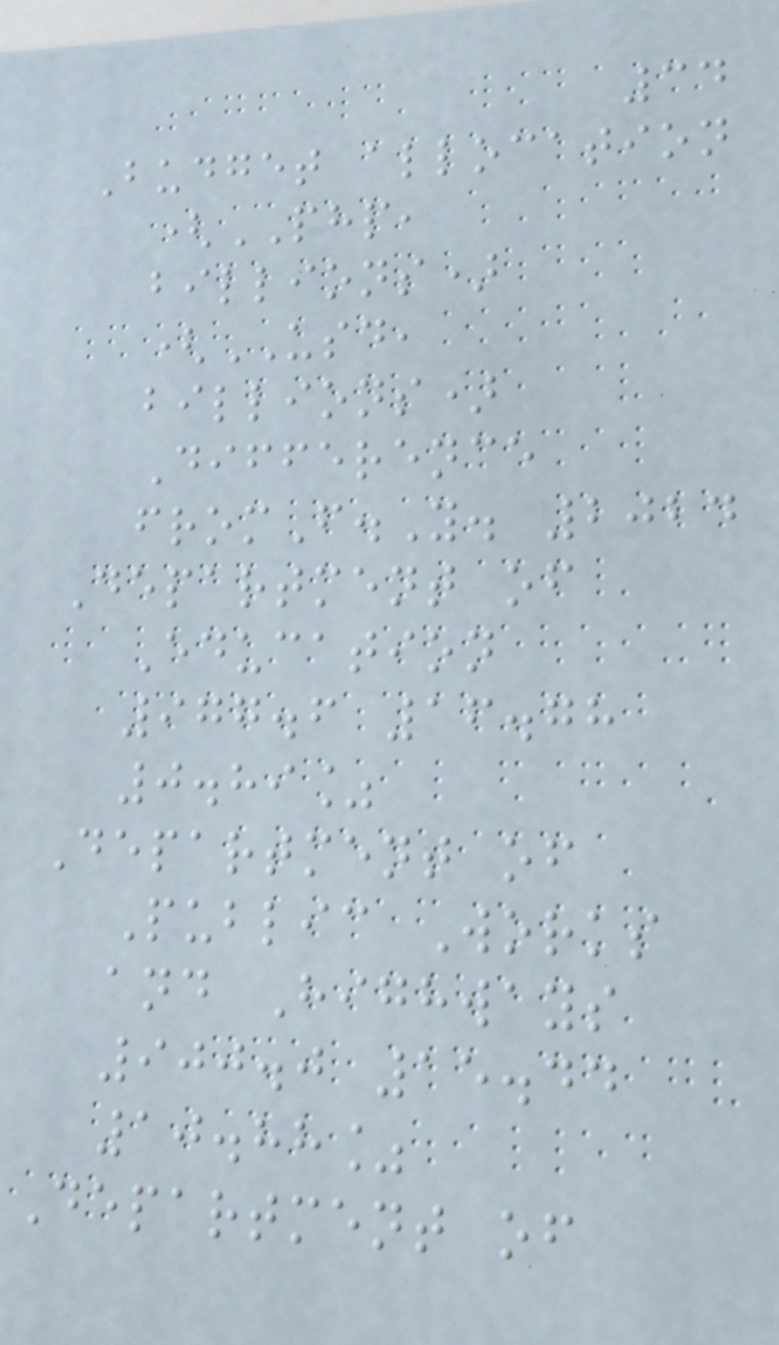34
Budget allocation
(PHP,
billions)
(USD,
billions)
Difference
fromF.Y. 2024
Department of
Education
977.6 16.78
0.89%
Department of
Public Works
and Highways
900.0 15.44
10.88%
Department of
